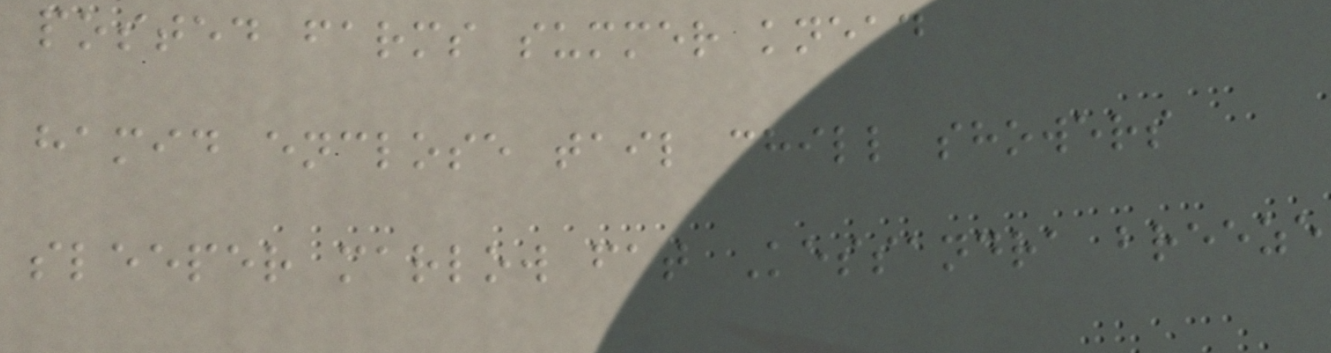posted farms summer knead
hamid enclose tail chill showers
sleeper marlow fat Kessandra breeze
